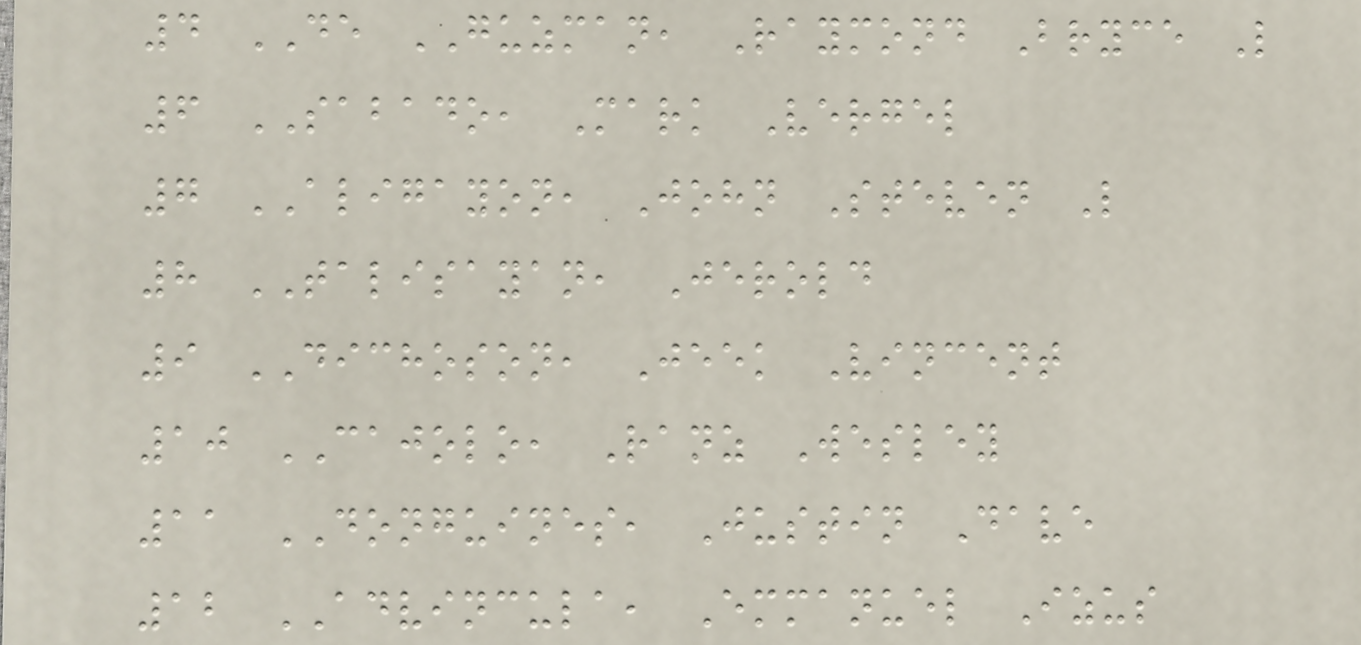4 DE GUZMAN, Raymond Bryce L
6 SABADO, Mark Vergel
7 ALIGAYON, John Steven L
8 TALISAYAN, Jerold
9 DICHOSON, Jeek Vincent
10 CAJOLO, Ranz Wesley
11 DONGUINES, Justin Dave
12 ADVINCULA, Emmanuel Izus
